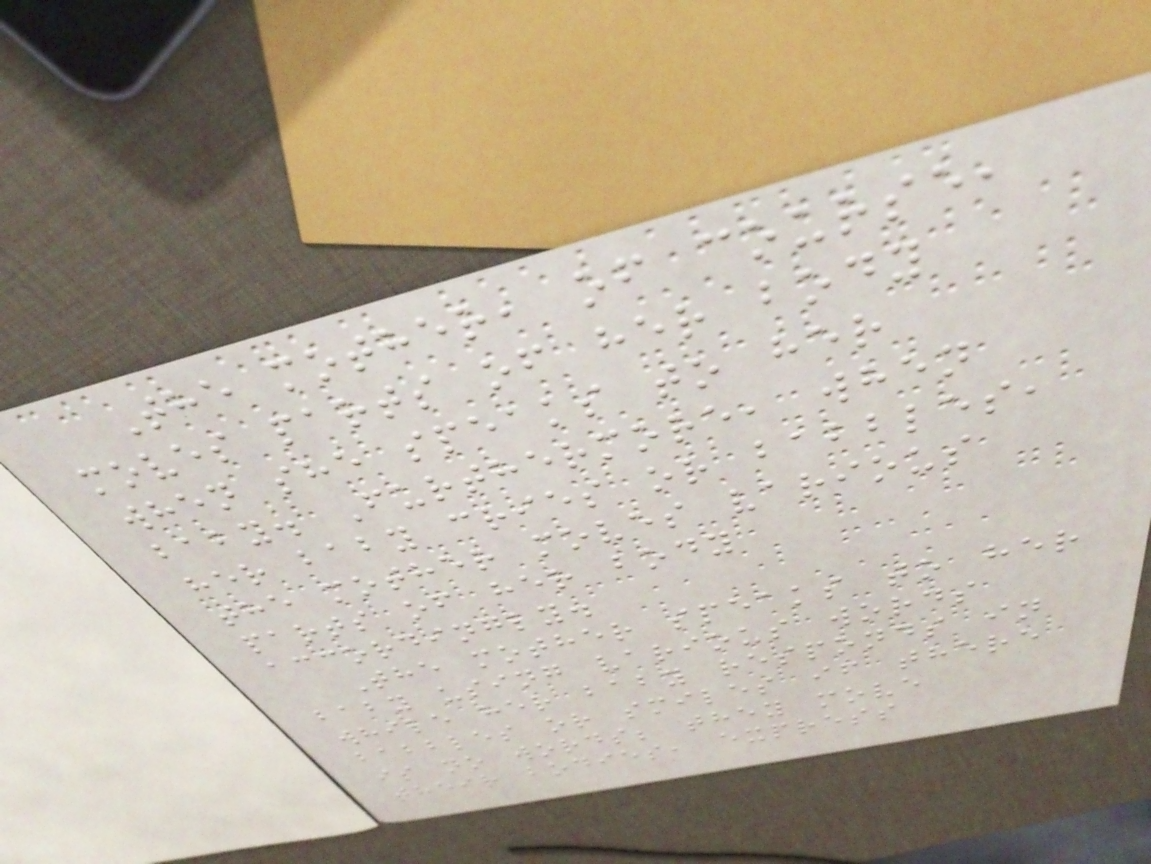The mother, of course,
moves parts of her body
when she speaks to her
baby. Furthermore, when
her baby cries or babbles,
the mother moves various
parts of her body
accordingly.
The mother speaks to her
baby using various words
while her baby responds in
babbles or smiles if there
is no words; they move
their bodies, express
